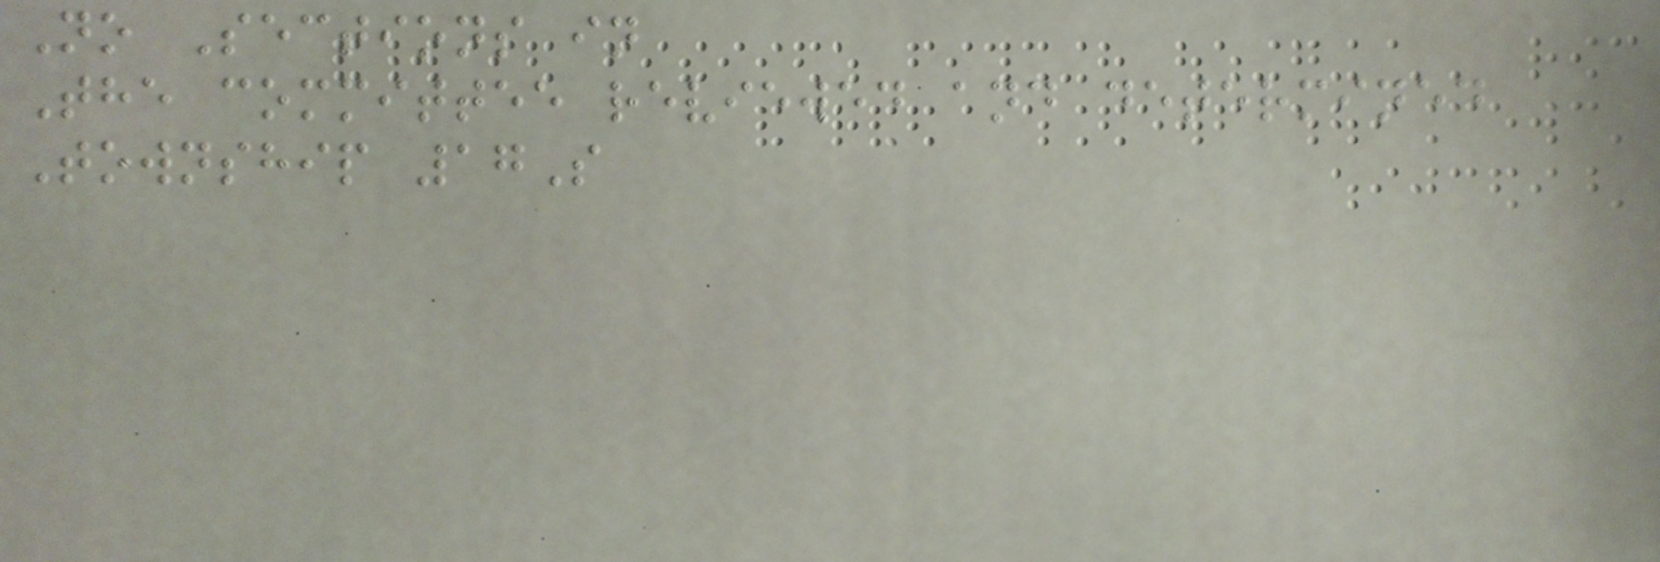No Sections in
The committee reviewed and determined
Township 17S
